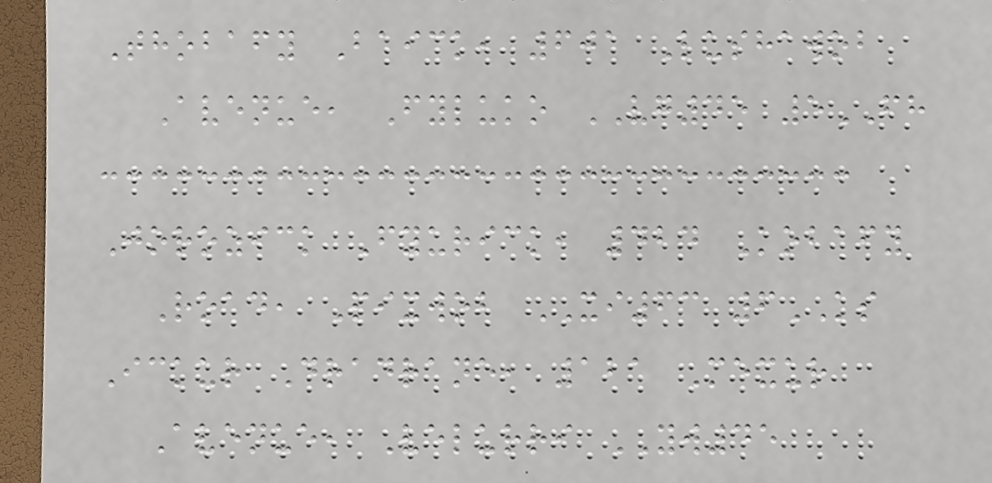Thobafy Baick, 601 Lushawob
Avenue, Fyluko VG45 5FH
Jorozick Fyurick, 424 Kobafy
Road, Pixwob XI63 6KS
Ickur Dradrane, 121 Mexur
Avenue, Velurri YW45
